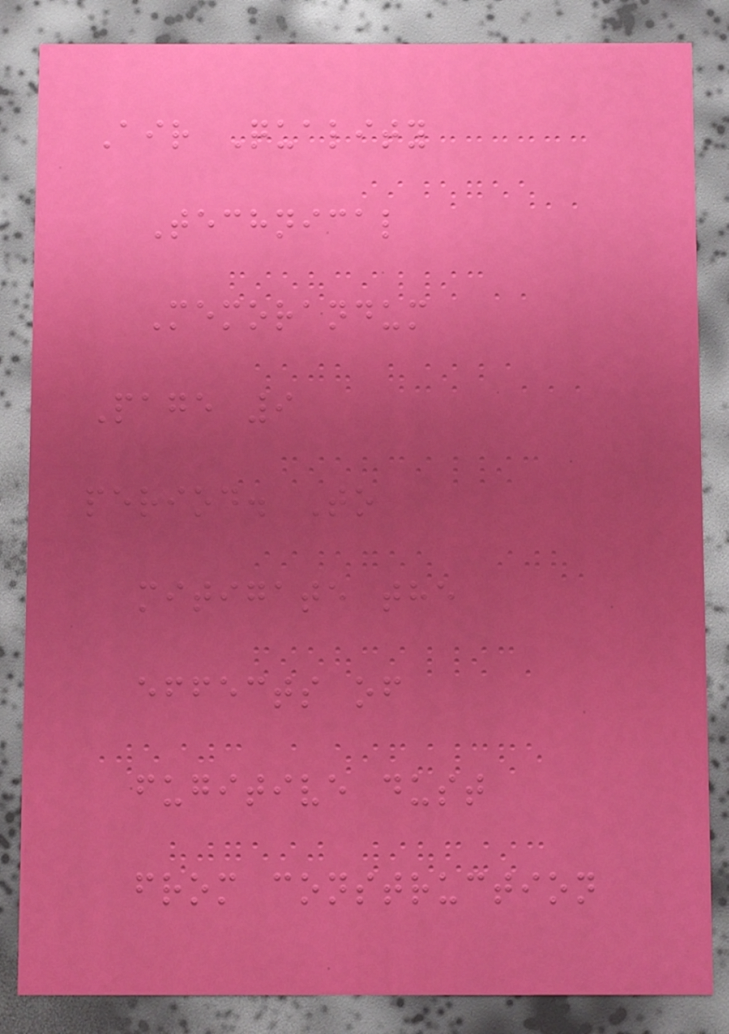Air Quality
Technical
Memorandum
Page 9
period. To
mitigate the
effects of
fugitive dust
from construction
